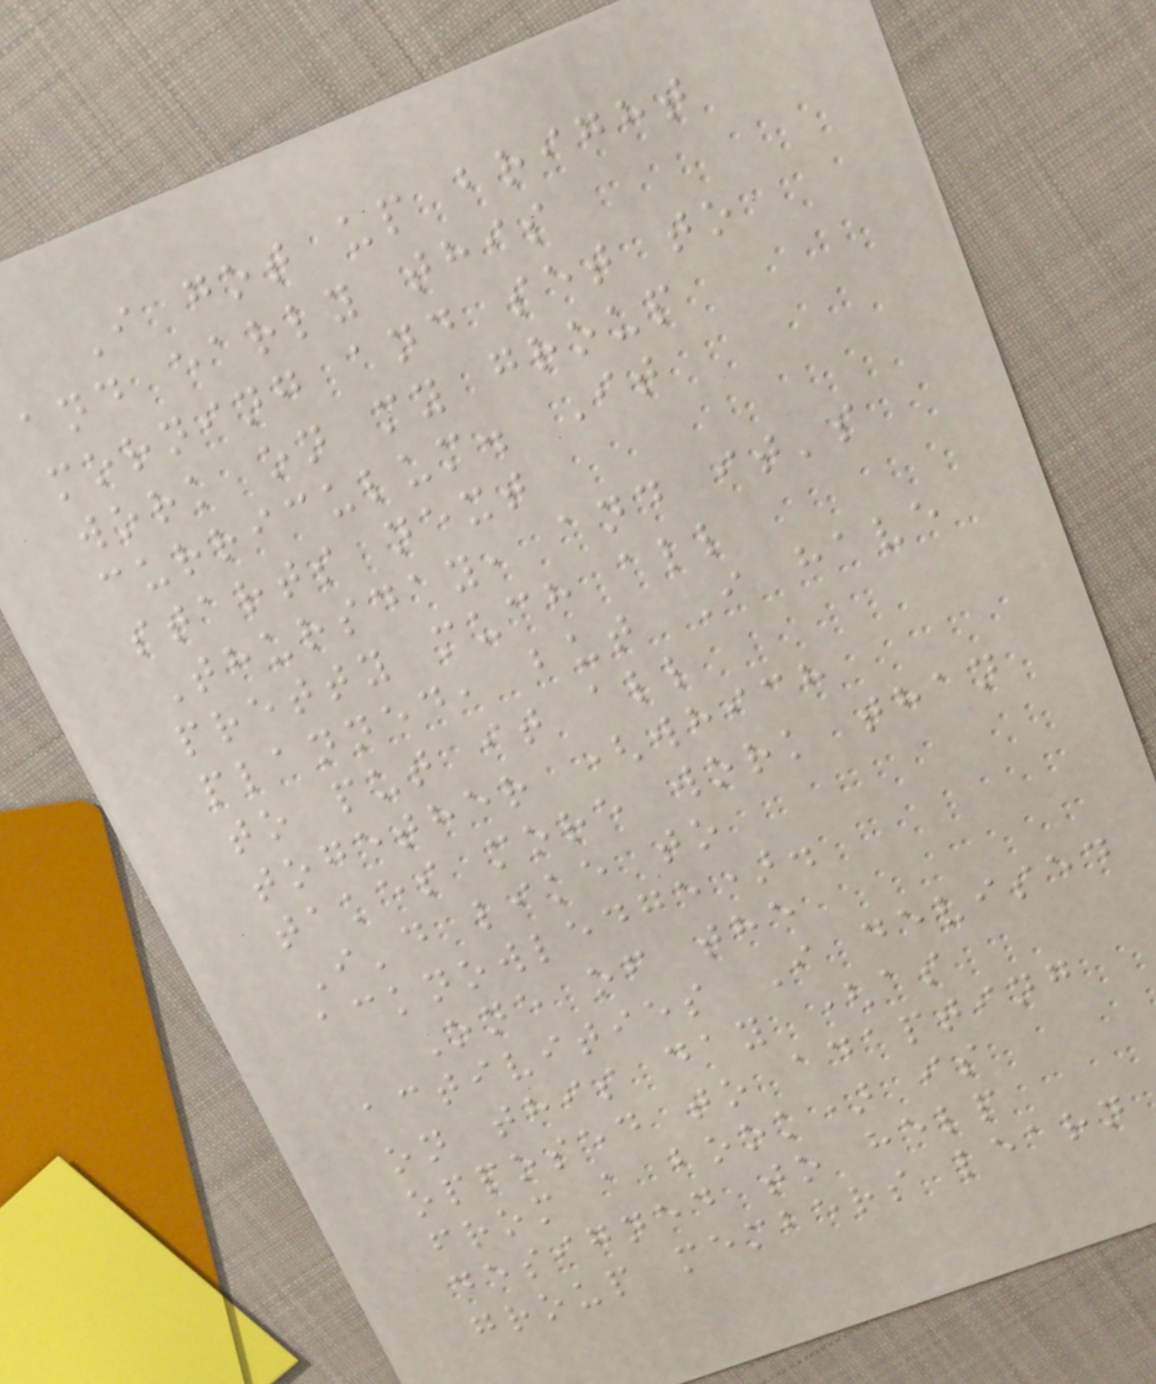I got up bright
and early this
morning and set to
work on my group
curriculum. It
starts next
Thursday, and it's
pretty much all
planned, but I have
to put it all
together (which
takes more work than
I'd like to
acknowledge).
One of the
activities I devised
on this day (as
opposed to adapting
from a book) is
designed to help
group members learn
